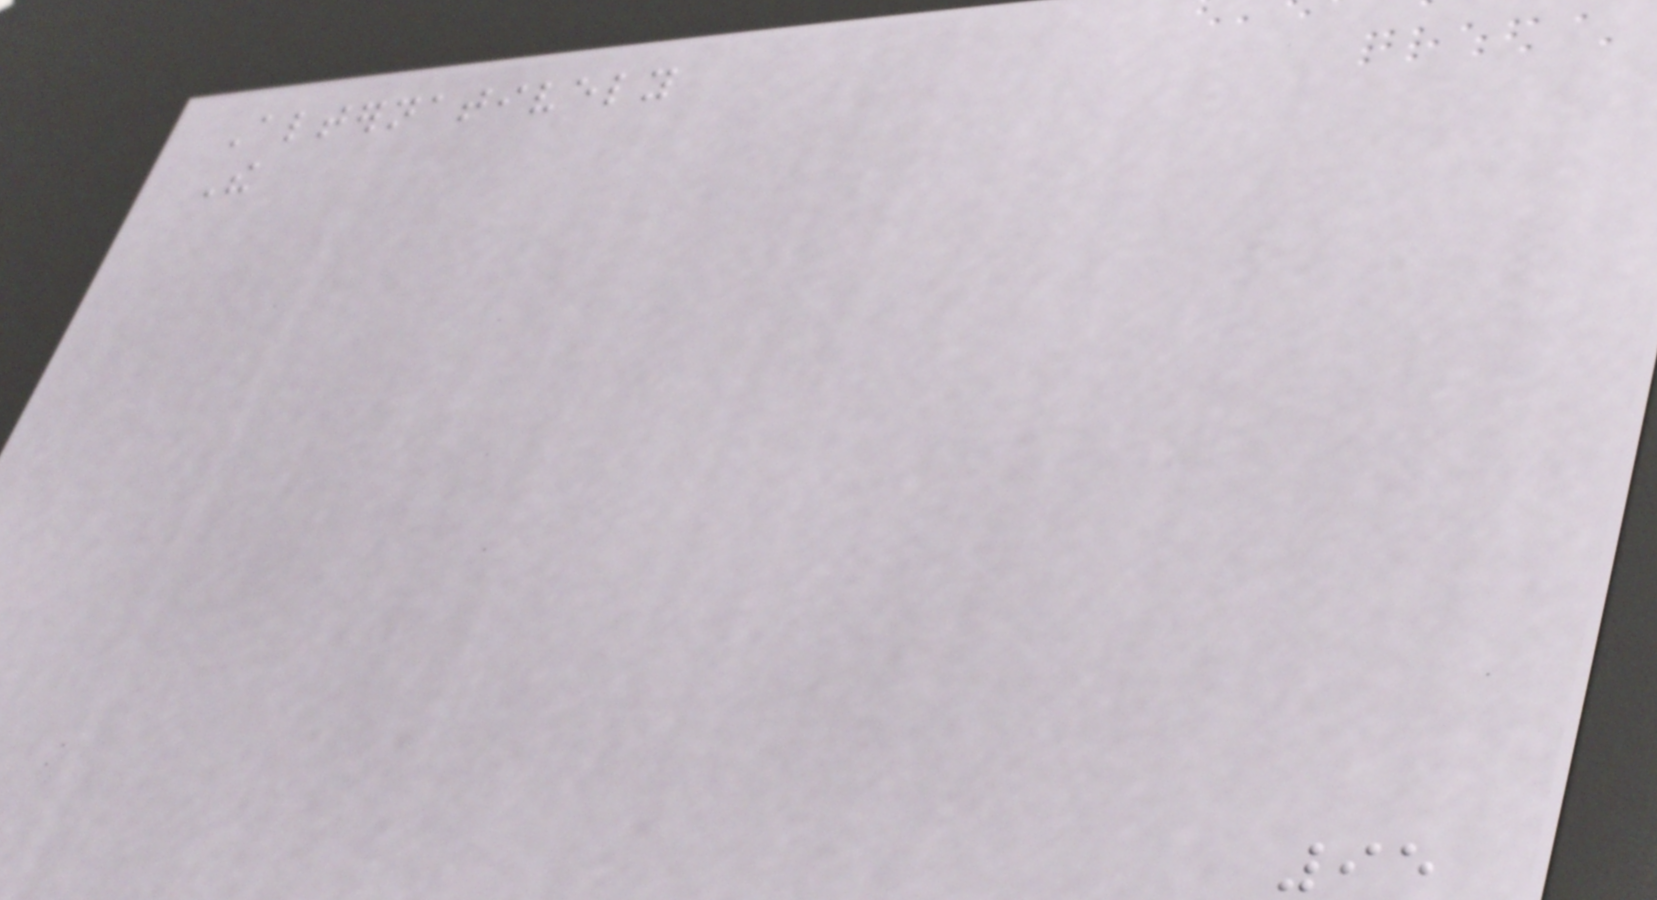Alternatively
The
95
